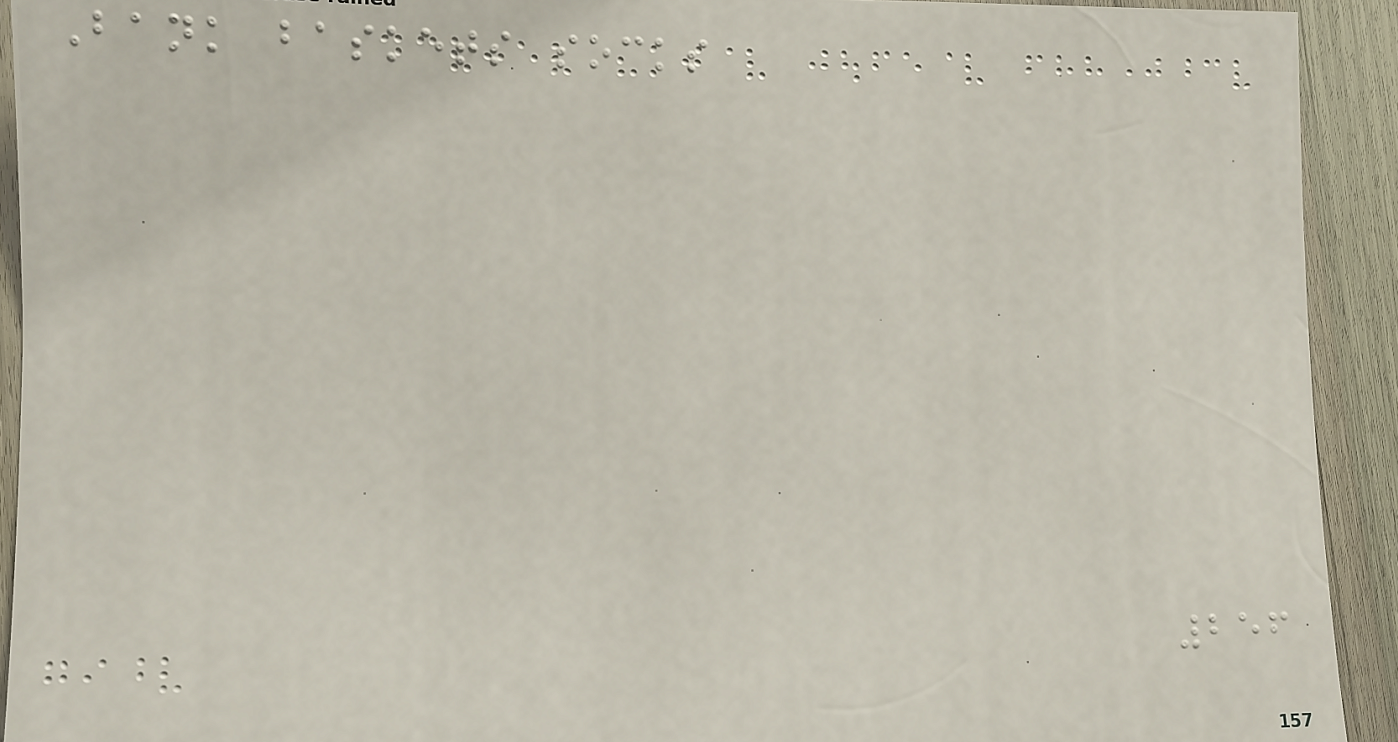Bank baskets socks
256
